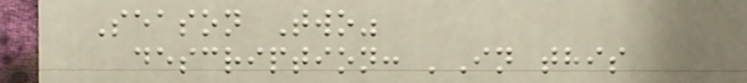Season Two"
description: 'In this
